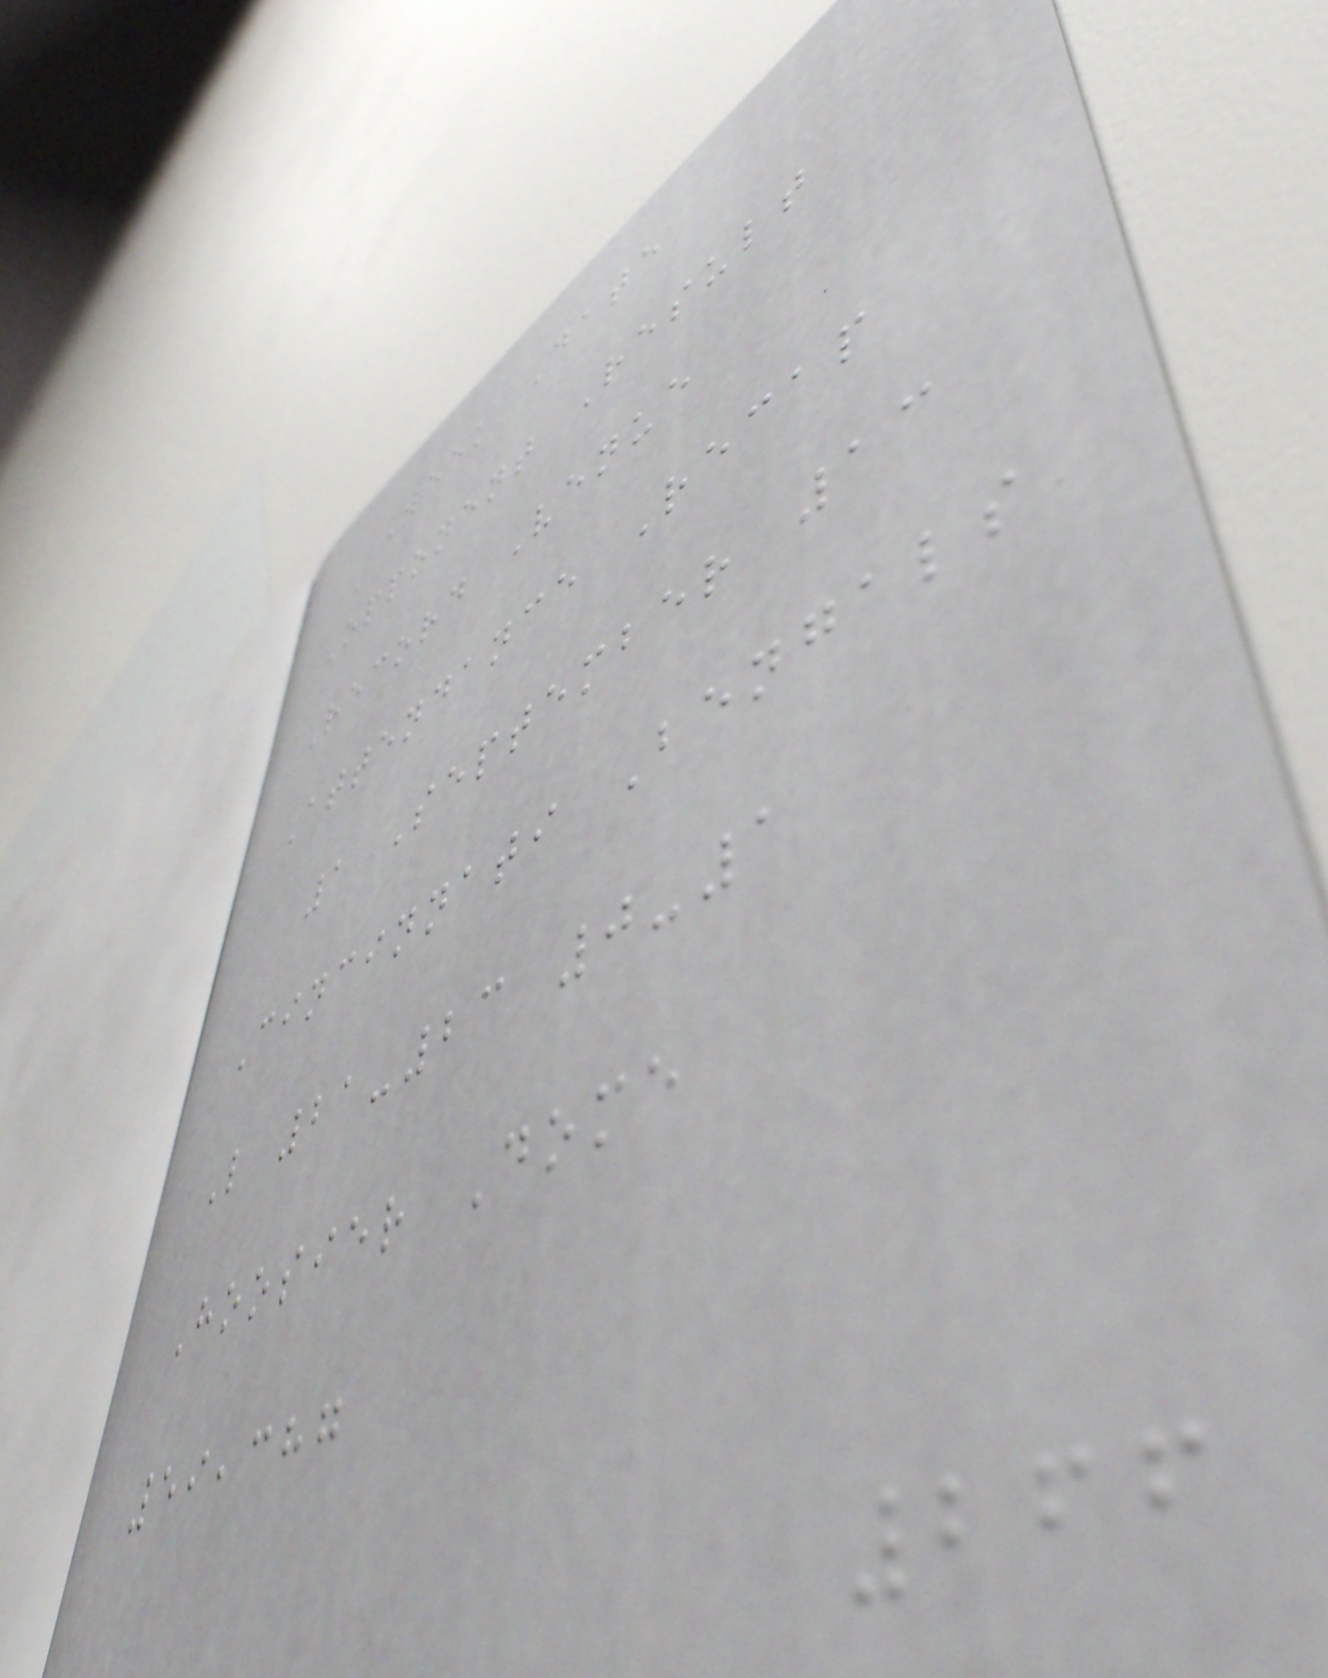Week Date
Opponent Result
Record Venue
Attendance Recap
1 September 13
Cincinnati Bengals
L 21-23 0-1
Hoosier Dome
59,387
266
